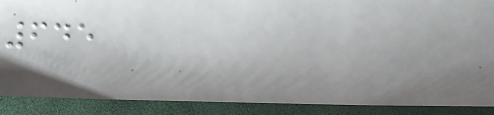645
